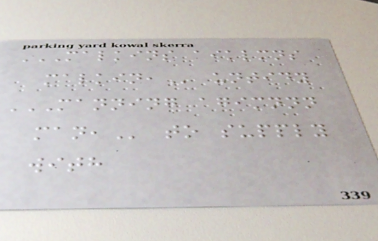MALKINS AIKLMNS
MALKIN, untidy
MANNING AGIMNNN
MAN, to supply
with
